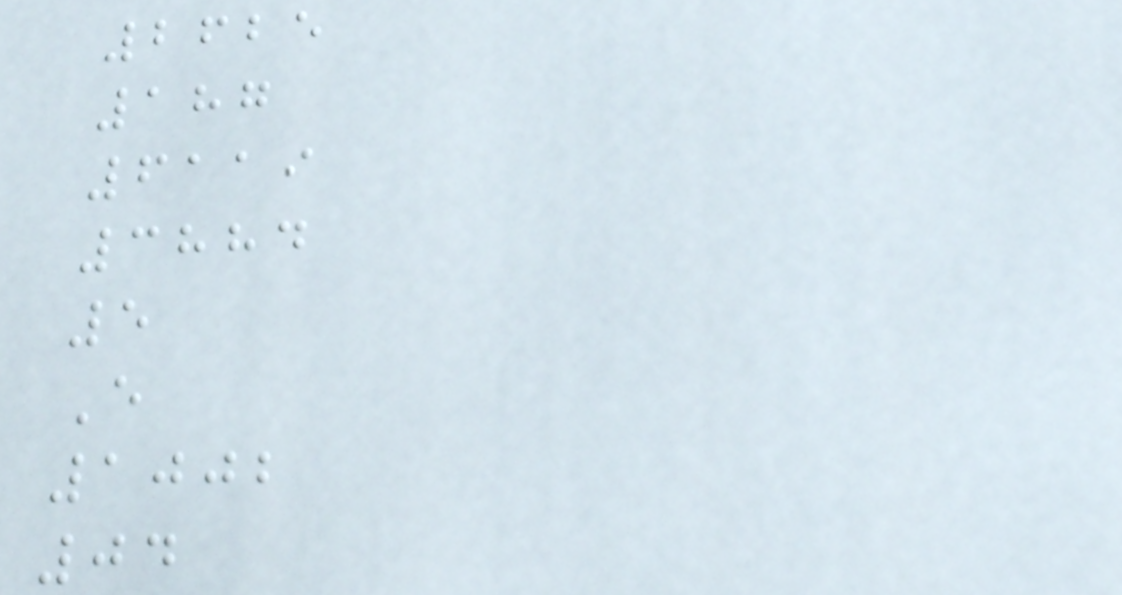2625
187
6119
3884
5
E
1002
04
